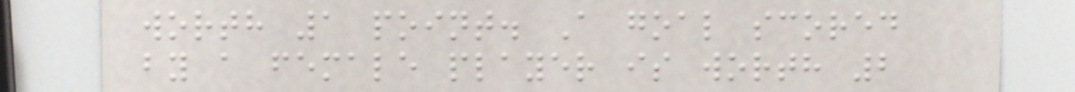worth 1 point. A goal scored
by a female player is worth 2
